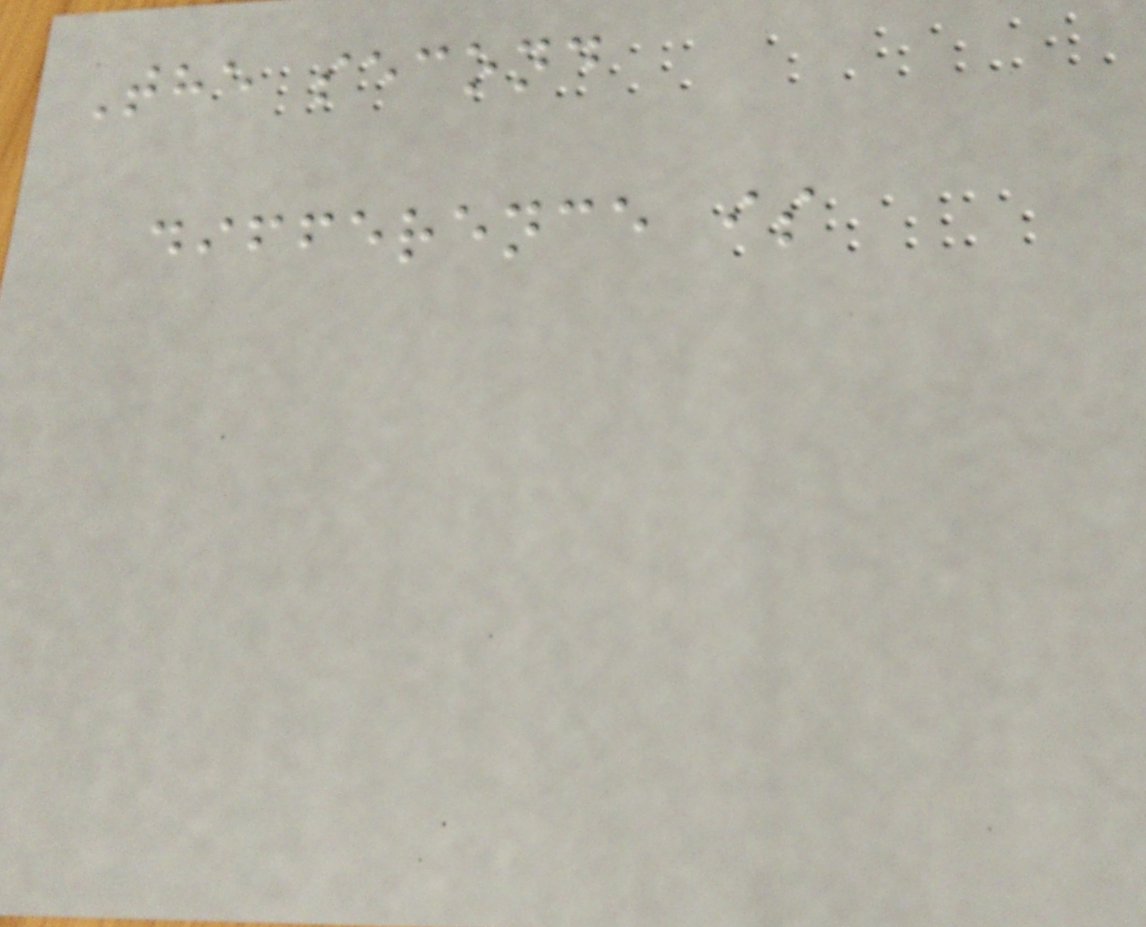The second
difference is
